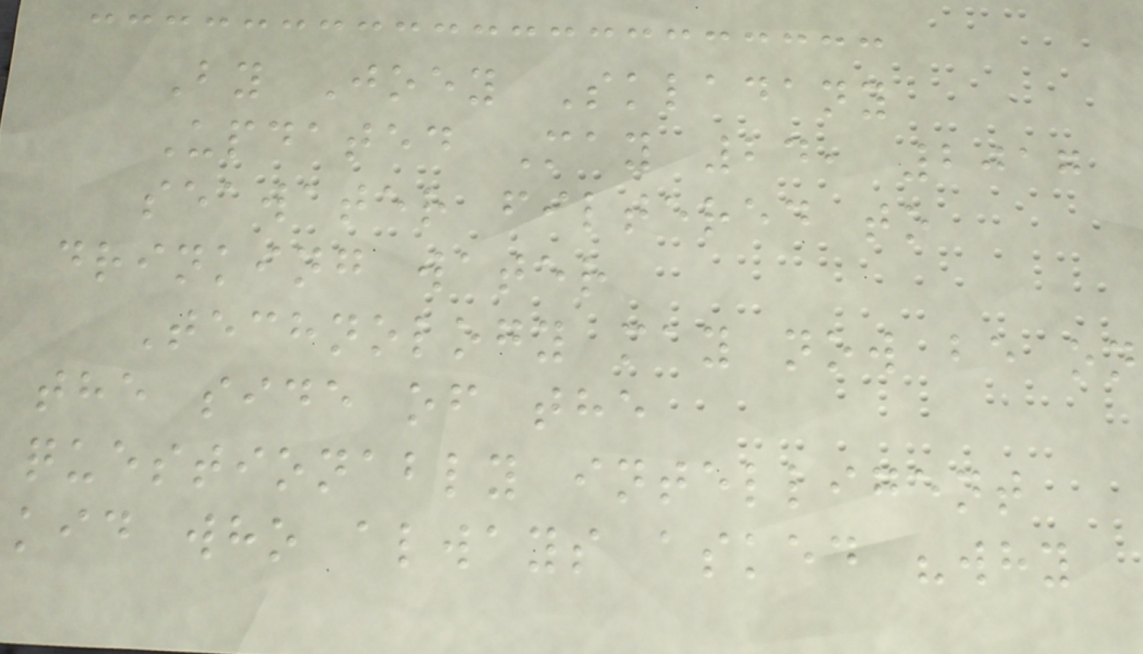By Joey Skladany
Updated May 24, 2017
seawater filtered to
drinking water
Technology may now be on
the side of the
questionably intelligent
kid who always asked "why
